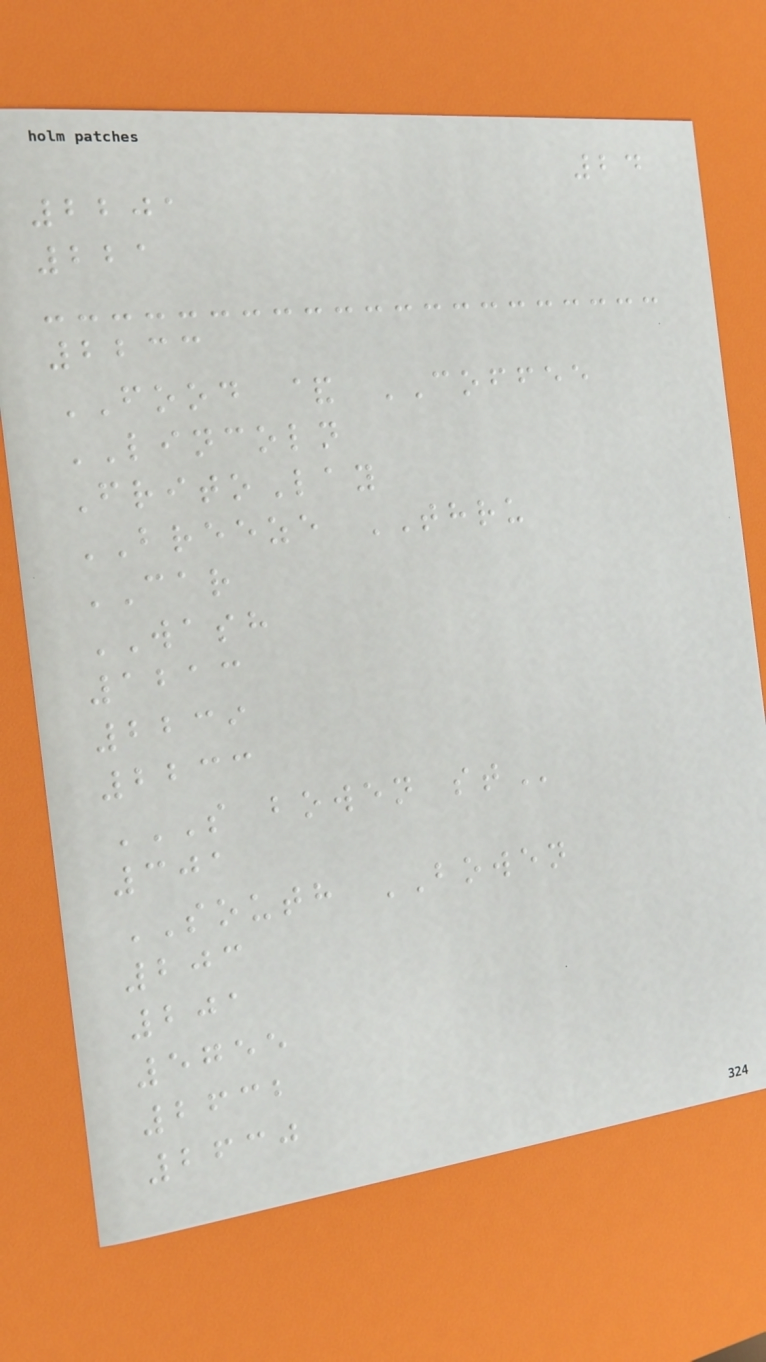24
2201
221
2233
FOOD & COFFEE
LINCOLN
FritoLay
BREEZE THRU
CAR
WASH
1213
2239
2233
S BOWEN ST
301
SOUTH BOWEN
203
201
5755
2632
2630
